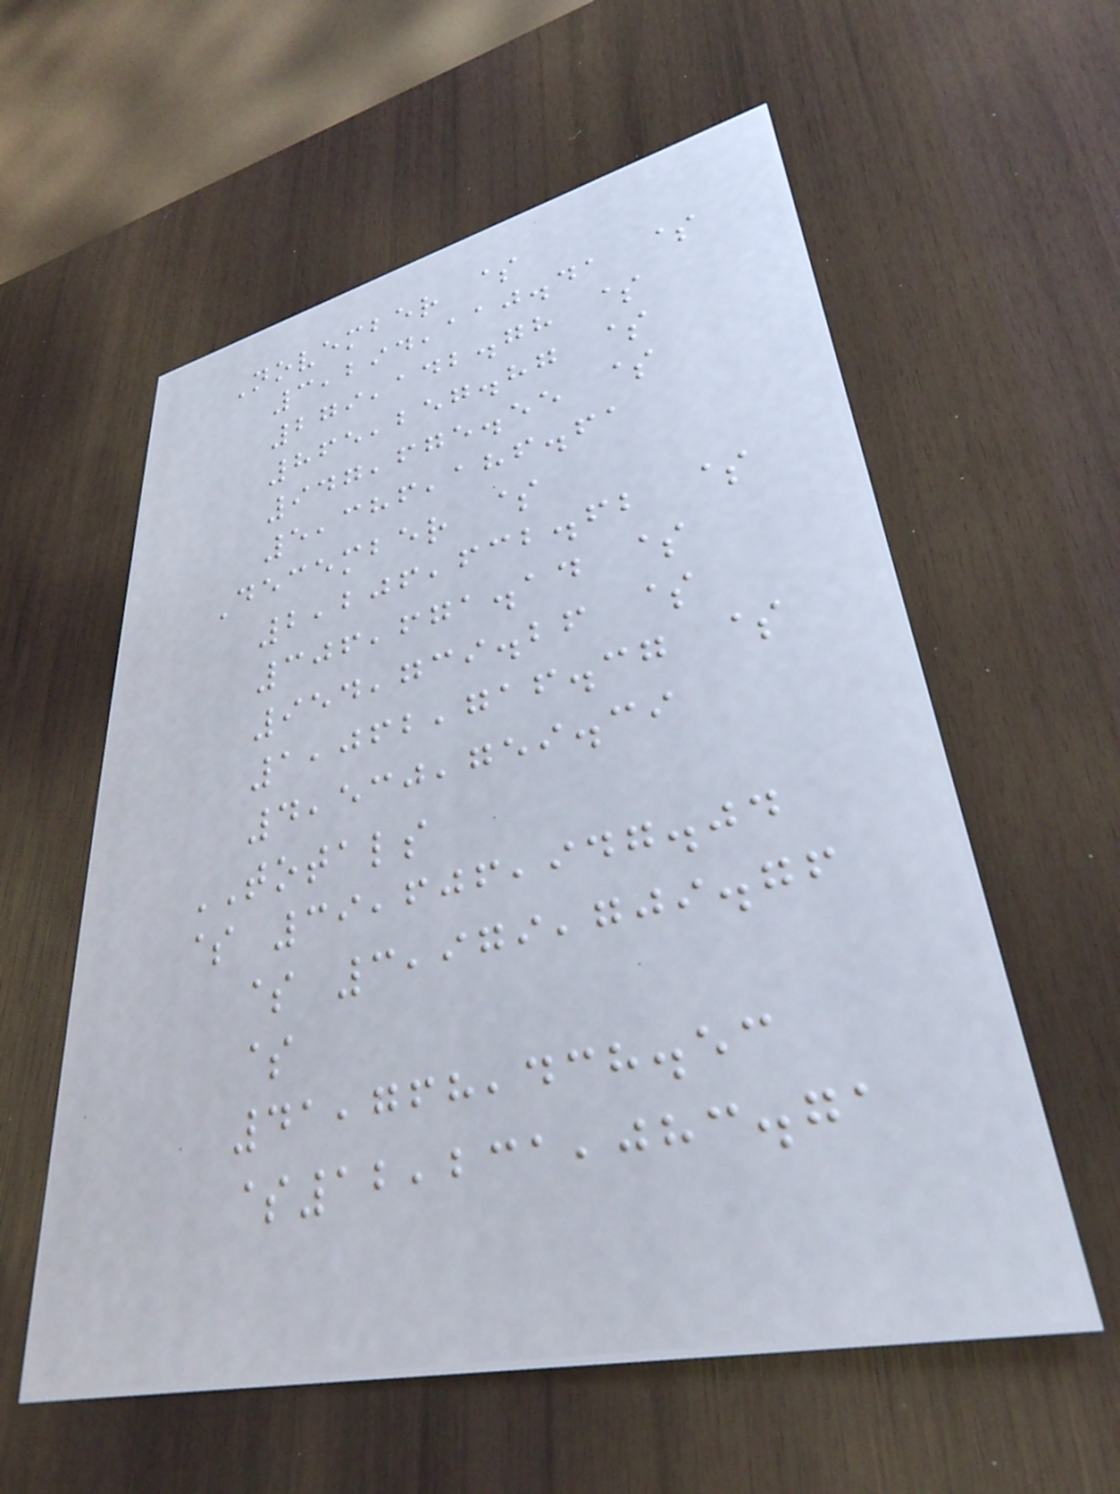November $
3,294,110.41 $
279,142.78 $
865,257.87 $
947,675.55 $
5,386,186.61
December $
2,206,632.62 $
306,671.14 $
954,739.26 $
1,062,716.37 $
4,530,759.39
TOTALS
$ 39,606,947.04
$ 3,979,709.76
$
41,768,438.53
$12,231,083.71
